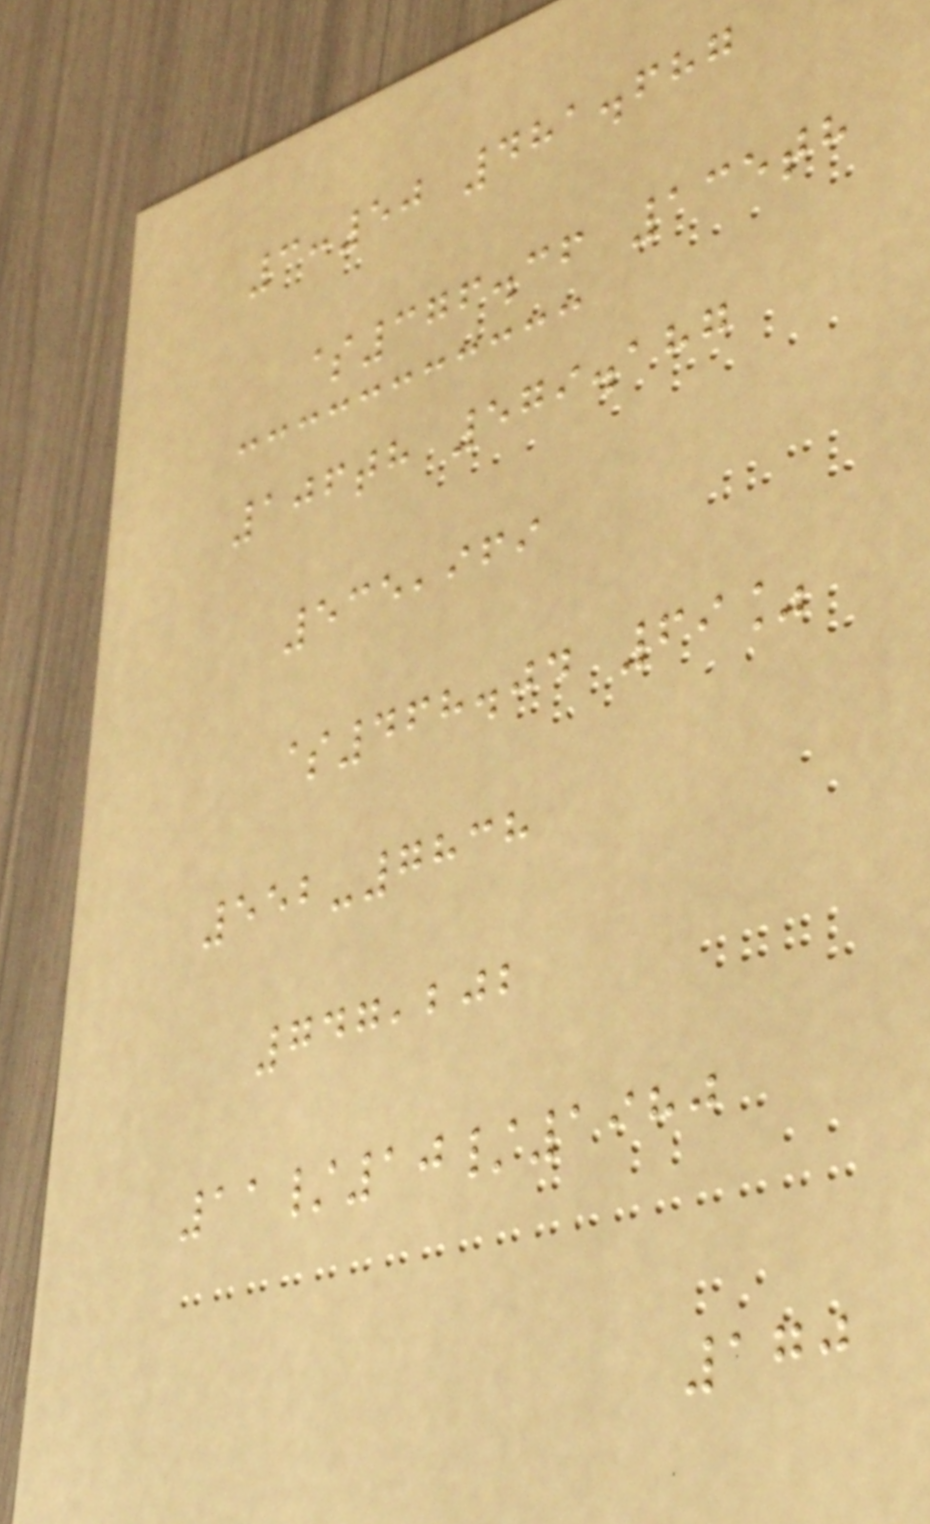3:50 481.687
$376.36 135th
106th 579.187
535,969
$468.04 69%
552-7838
747,202
11/10/1980
170
